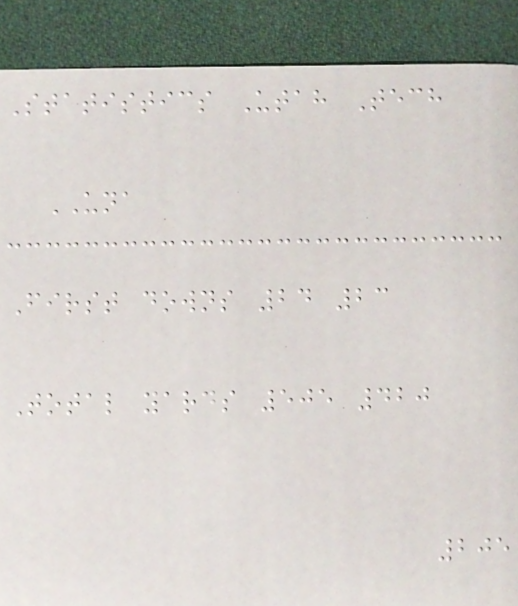Statistics Utah Tech
UNA
First downs 24 23
Total yards 505 420
205
